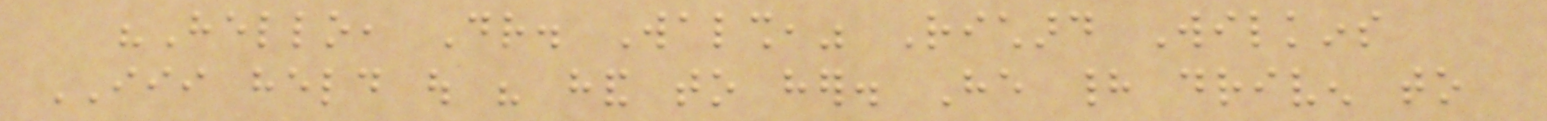"Hello, Dr. Walsh," Richard Wilkins
III held out his hand to her. He had driven to
